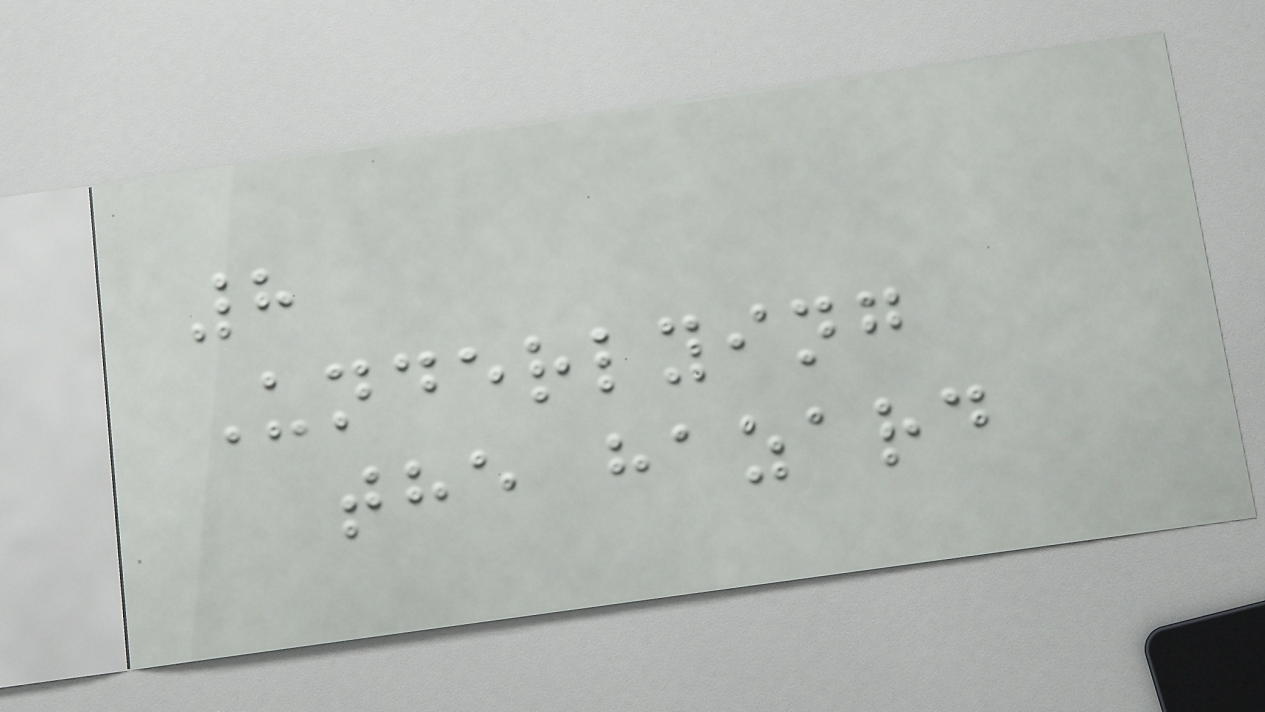8
Underlying
the hazard
